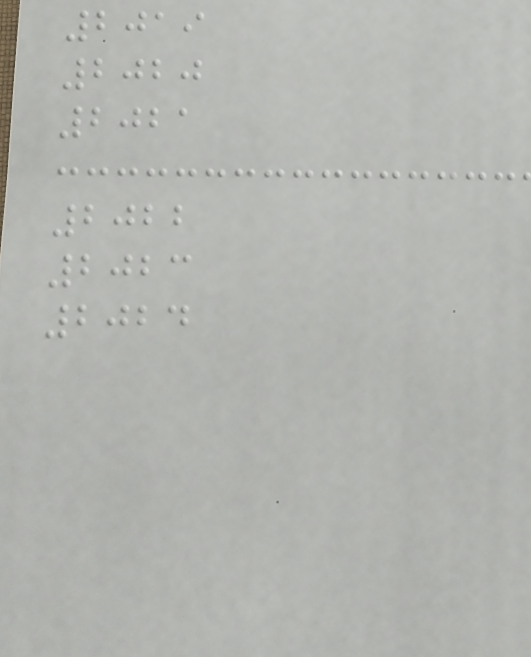2019
2020
2021
2022
2023
2024
